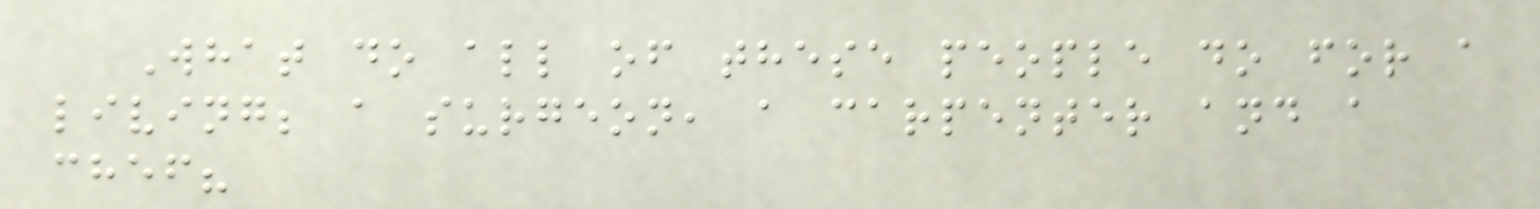What do all of these people do for a
living; a surgeon, a carpenter and a
chef?
